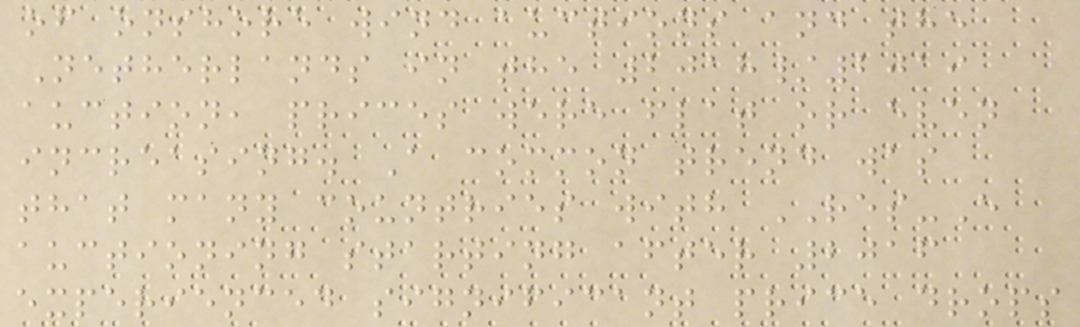of onshore wind auctions and the
Netherlands in the 2018/2019
auction, prices were flat or even
increasing. A common trend was
that many countries with RES-E
auctioning starting after 2016
experienced significant price drops
